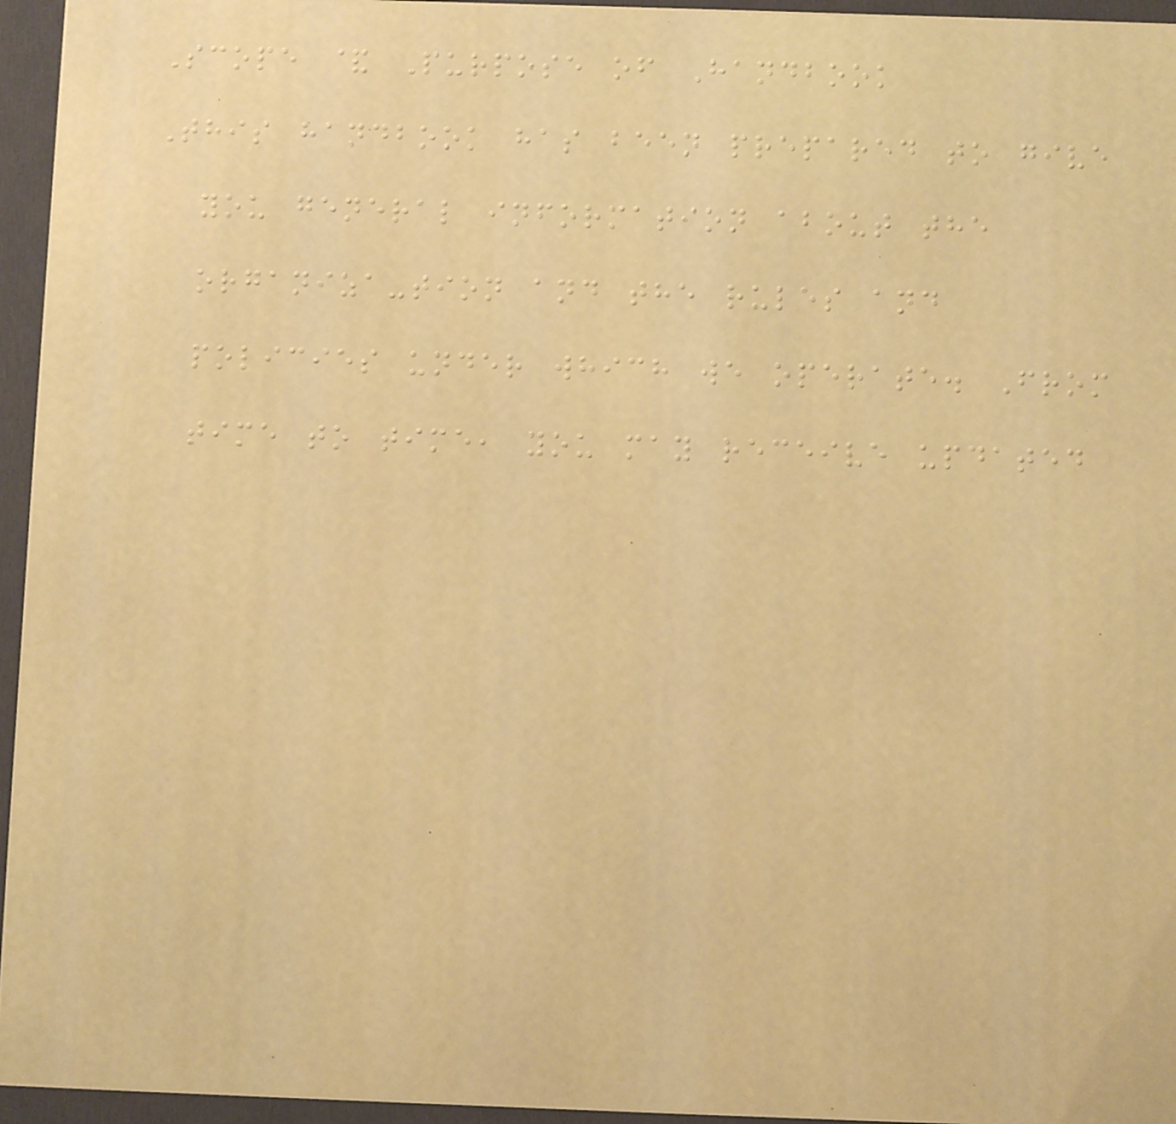Scope & Purpose of Handbook
This handbook has been prepared to give
you general information about the
organiza-tion and the rules and
policies under which we operate. From
time to time, you may receive updated
